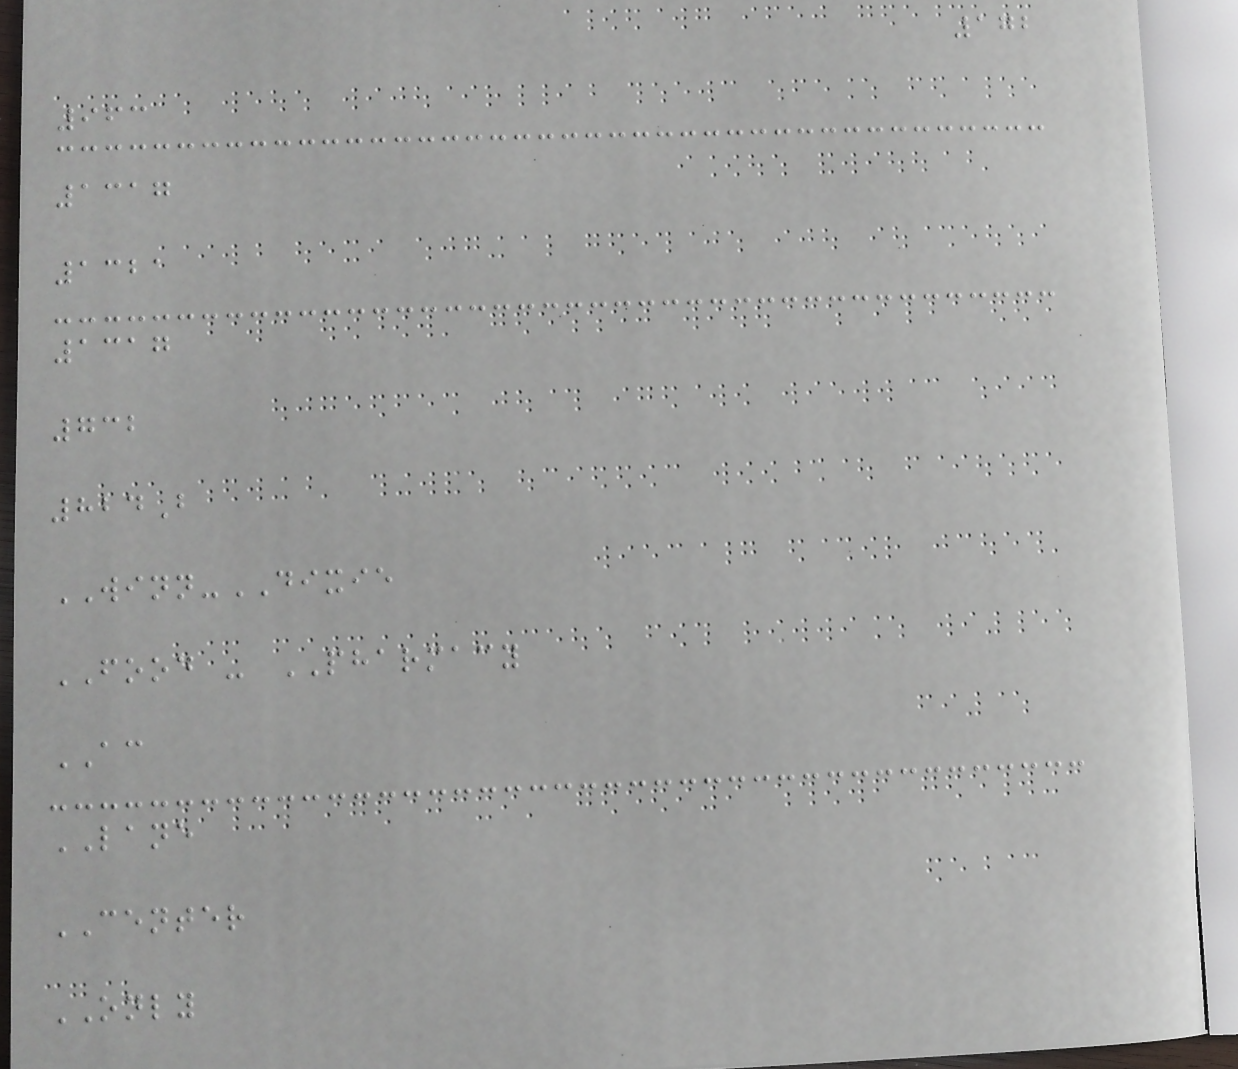172
963
1317
1321
1317
732
824B
WINN-DIXIE
FOOD - PHARMACY
AC
LANE
CENTER
ONLY
